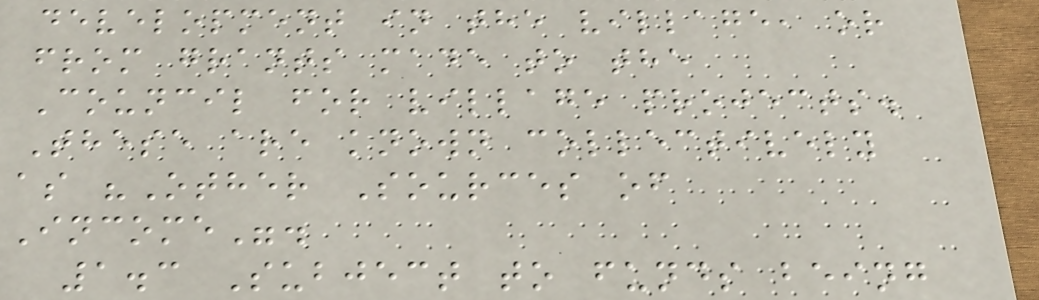development in the village, or
from grants made to the
Council for village projects.
These are known collectively
as "Other Sources of
Income".
1.3 Subject to funds being
